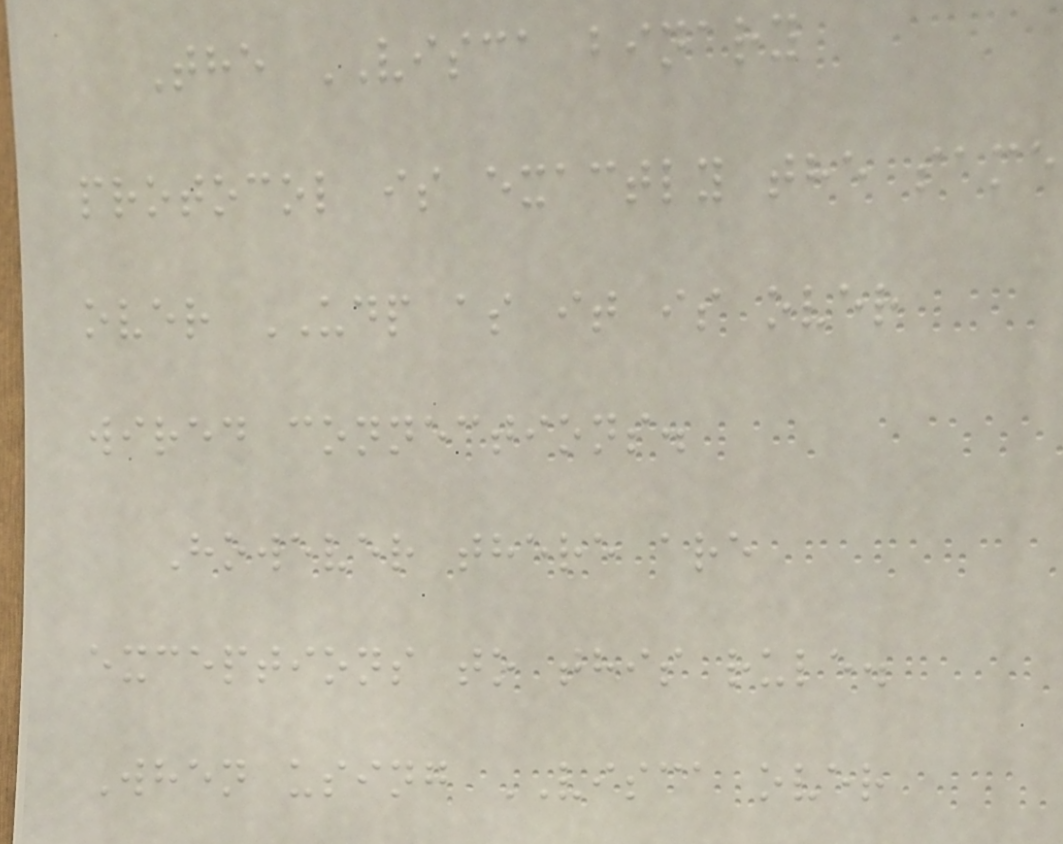The VISCA binary
protocol is exactly the same
over UDP as it is over
wired connections.
However there are
exceptions to this rule.
When using VISCA over
